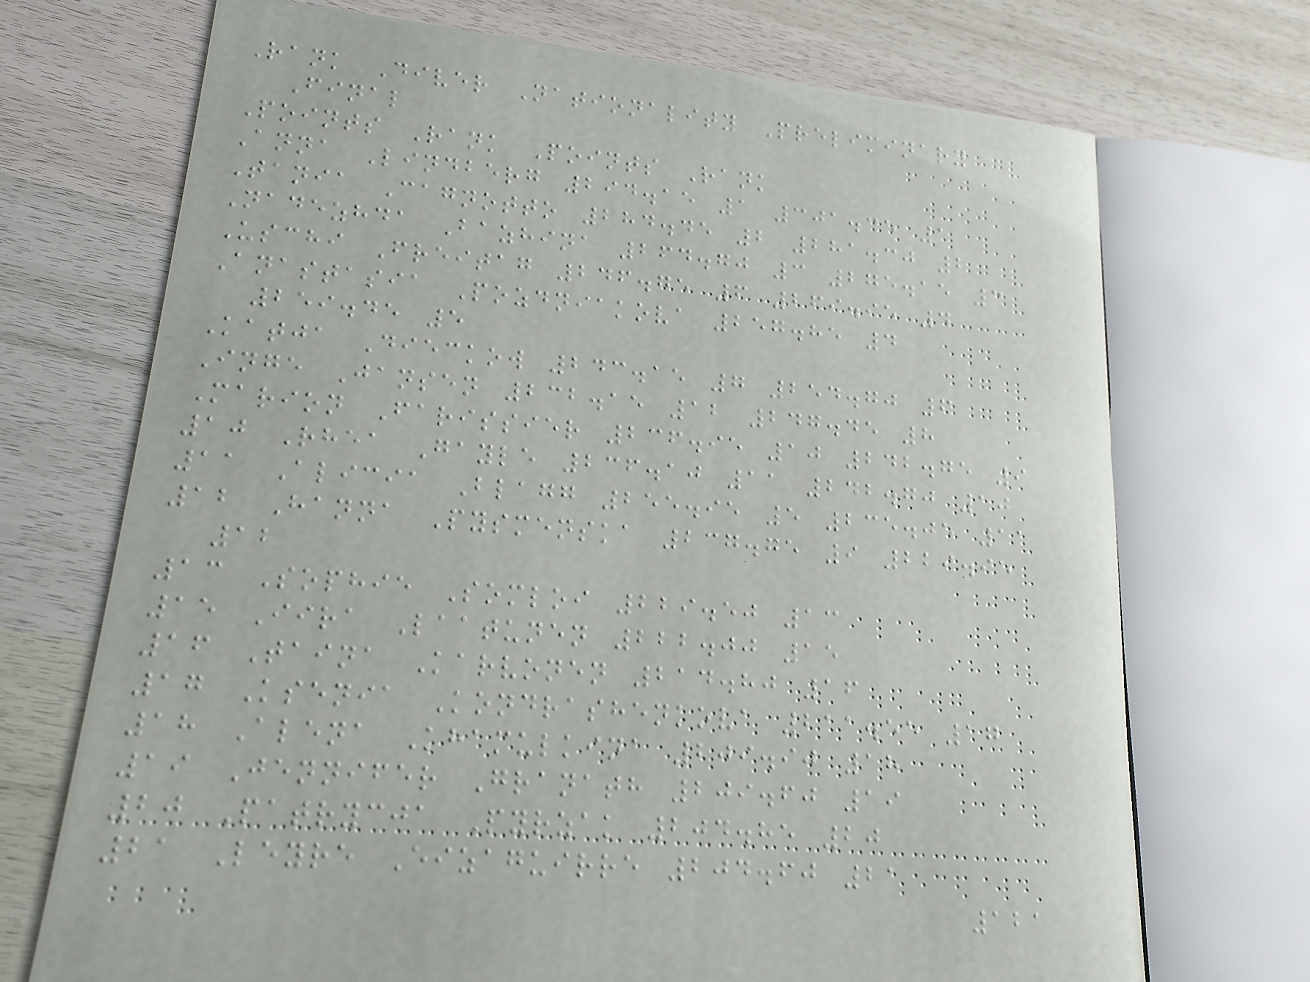Rank Diver Nationality Preliminary
Final
Points Rank Points Rank
Anna Lindberg 294.15 1 301.35 1
Tania Cagnotto 284.45 2 281.30 2
Nadezhda Bazhina 264.70 3 275.15 3
Uschi Freitag 246.75 6 269.95 4
Anastasia Pozdniakova 257.85 4
259.45 5
Katja Dieckow 243.15 7 254.70 6
Inge Jansen 232.15 12 247.45 8
Marion Farissier 236.95 10 242.75 9
10 Rhea Gayle 236.10 11 242.70 10
11 Alicia Blagg 255.95 5 235.05 11
12 Hanna Pysmenska 237.75 9 229.95
12
13 Sophie Somloi 229.50 13
15 Iira Laatunen 222.00 15
16 Taina Karvonen 214.80 16
17 Ksenia Kondrashenkova 211.55 17
18 Alena Khamulkina 209.90 18
19 Jennifer Granath 209.60 19
20 Patrycja Pyrzak 204.85 20
21 Leyre Eizaguirre 204.60 21
121
